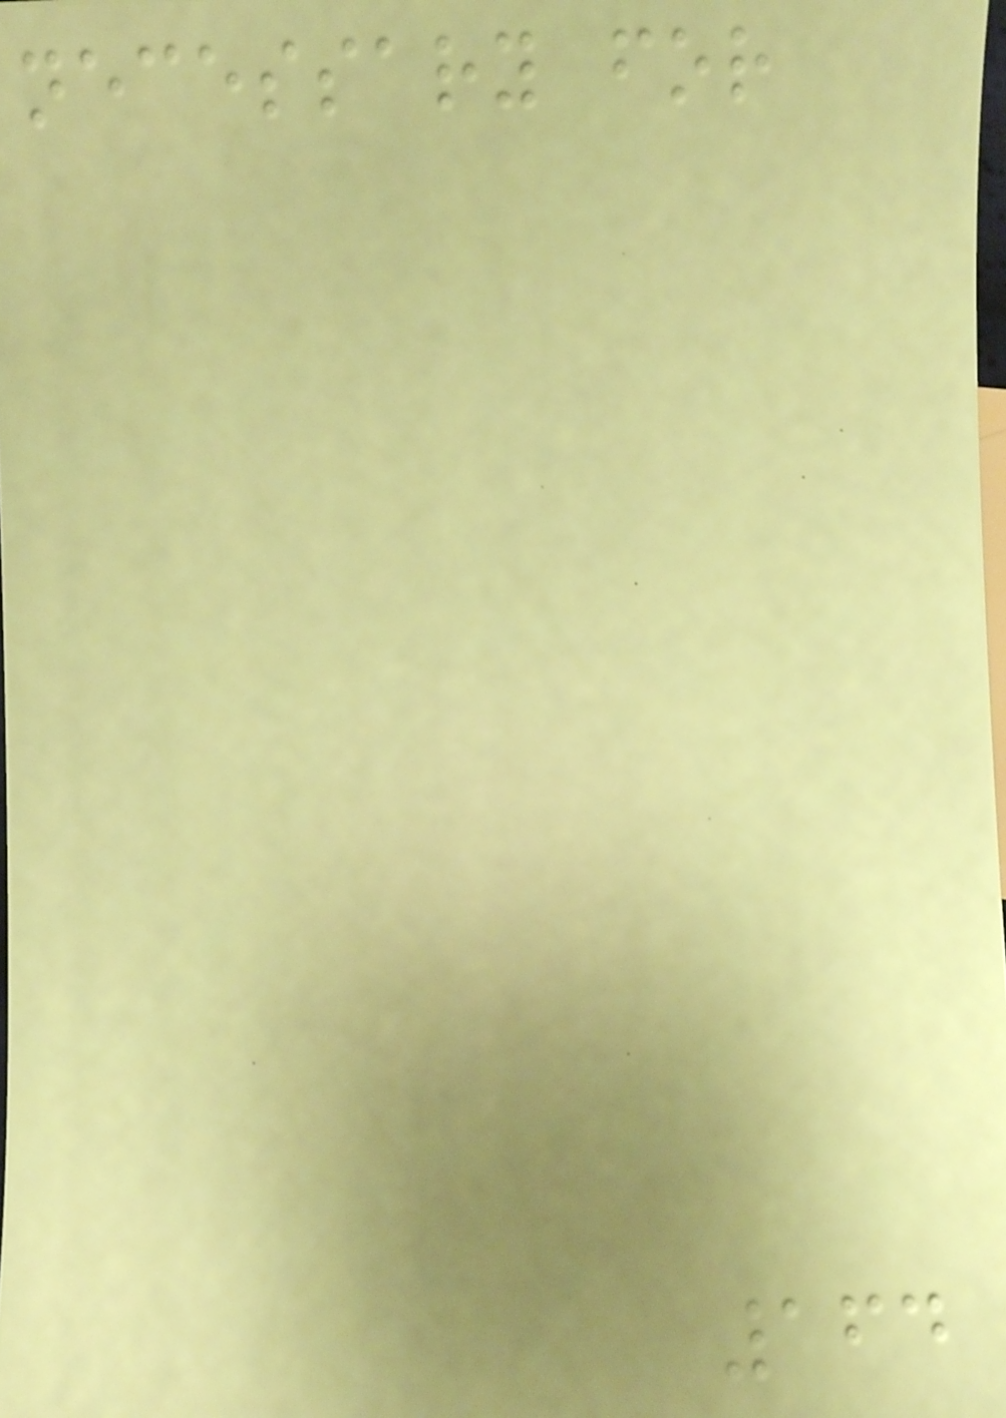necessary for
164
